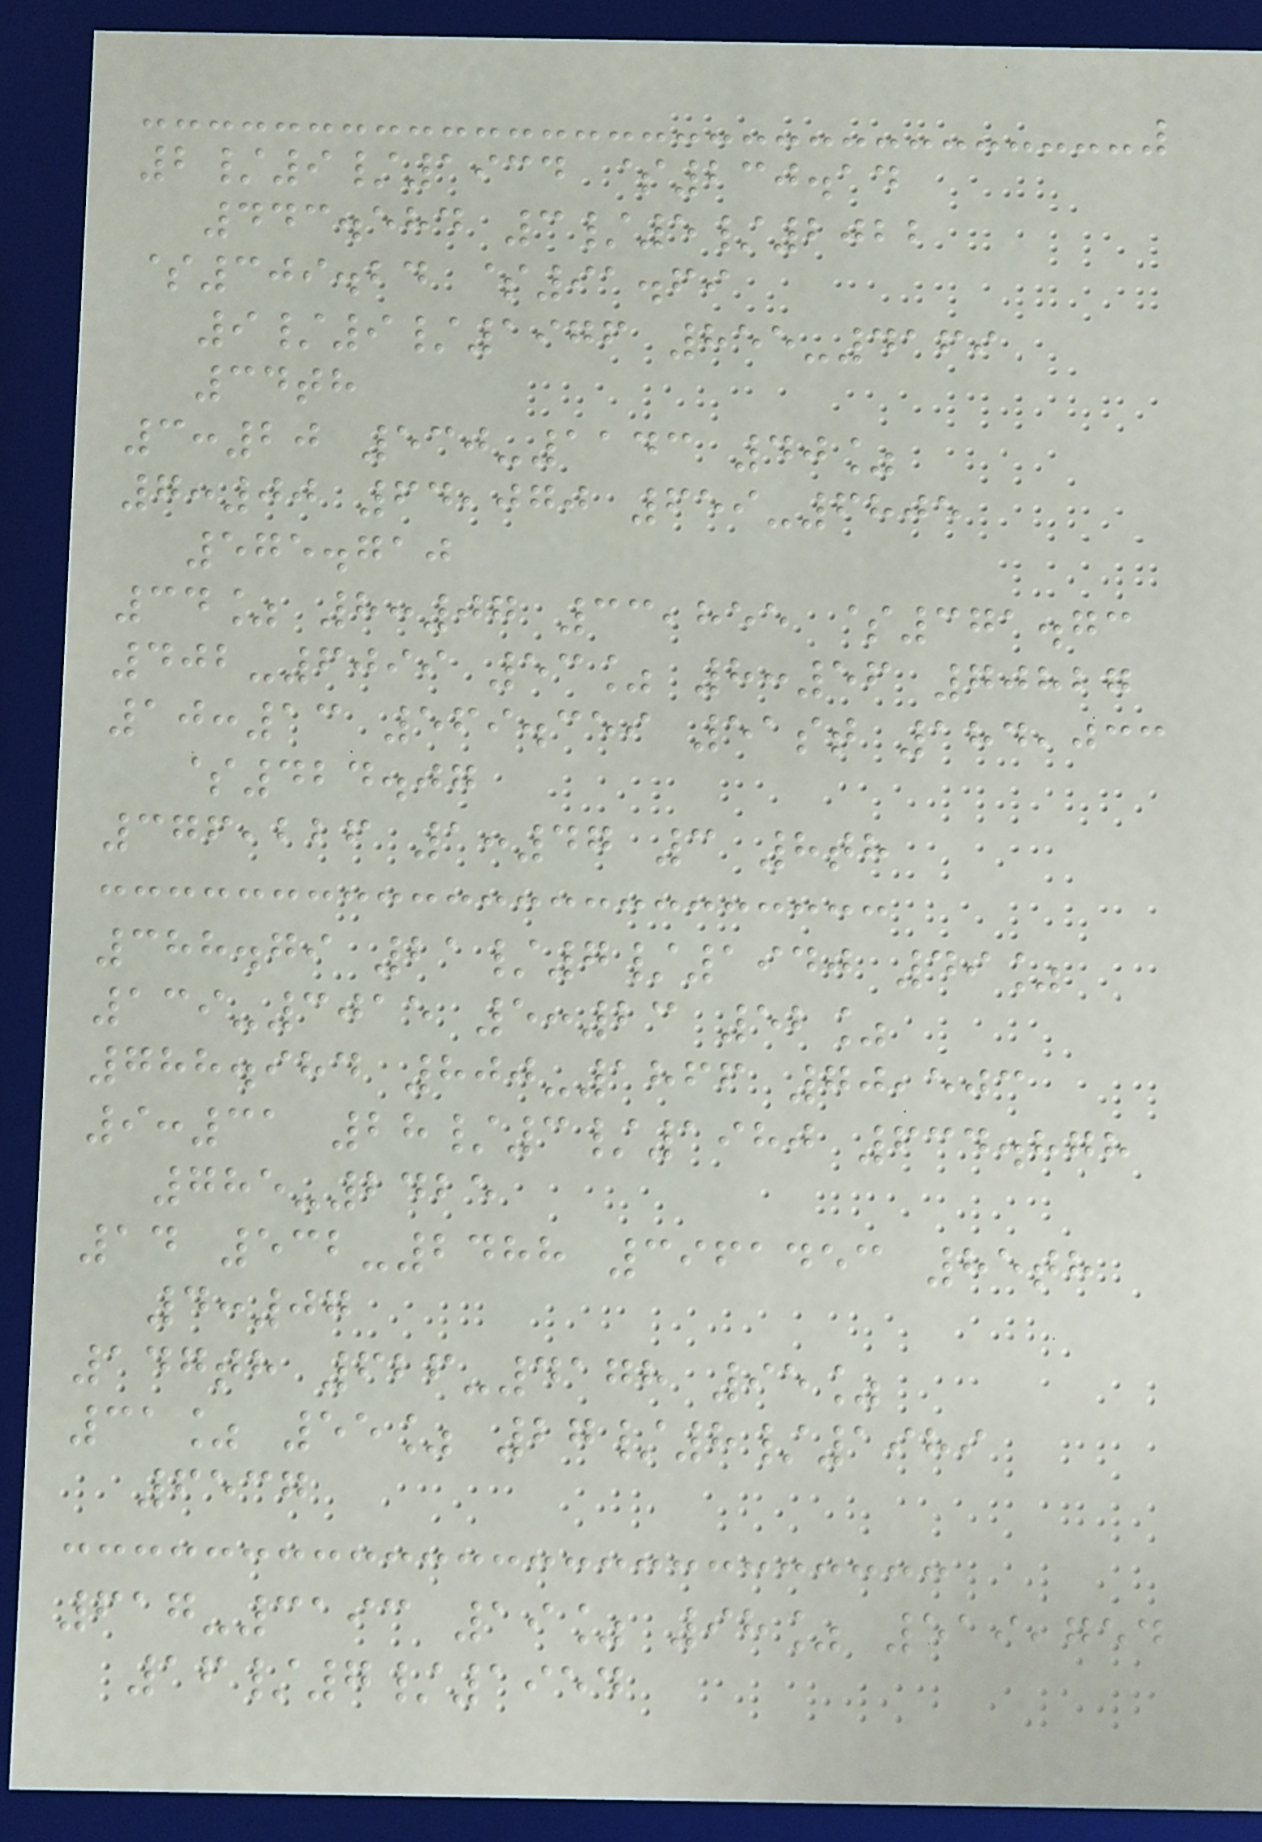2/9/1934 $230.14
443.584 3/5/2022
$309.24 $91.69
9/9/1976 855-4169
34th
3:20 530-1143 40%
7:00 64,070 659-6805
575.710
34% 8:07 33,855 $371.73
402-6099 53% 8:56 70827
10:13 569.359 51st 184,033
$424.07
376,226 1:47 3 8th
388.79 21/7/1940 49%
139-3015 5:23 52%
788.984 800-1866 70,503
9:31 28/3/1980 634.878
785-2425
14 532-2488 3961453 85th
4:07
147th 626-4178 95%
31% 55% 27/8/1989
6537
617-3193 19% 98% 519,754
16/7/1954
